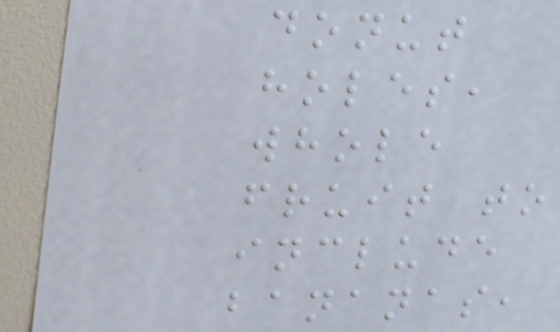donut
holes,
whole
fruit to
include
bananas,
